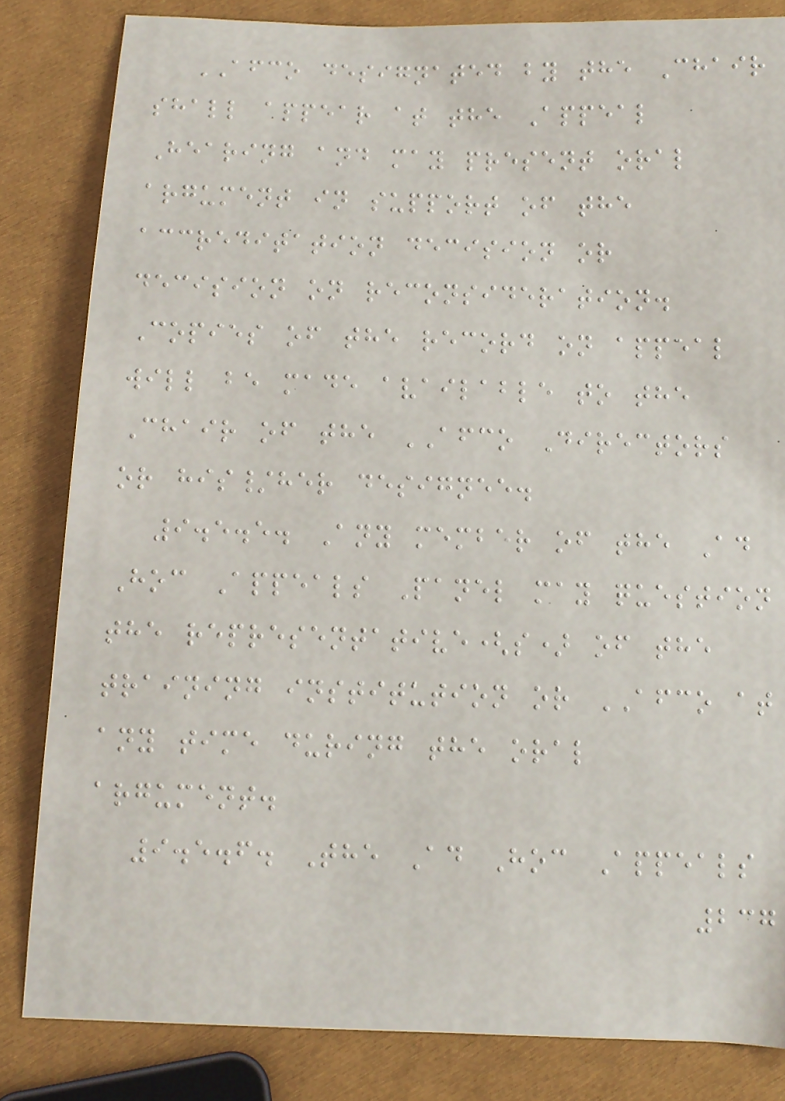AFCO designated by the Chair
shall appear at the Appeal
Hearing and may present oral
argument in support of the
accreditation decision or
decision on reconsideration.
Copies of the record on appeal
will be made available to the
Chair of the AFCO Directors
or his/her designee.
9.5.5. Any member of the Ad
Hoc Appeals Panel may question
the representative(s) of the
training institution or AFCO at
any time during the oral
argument.
9.5.6. The Ad Hoc Appeals
237
